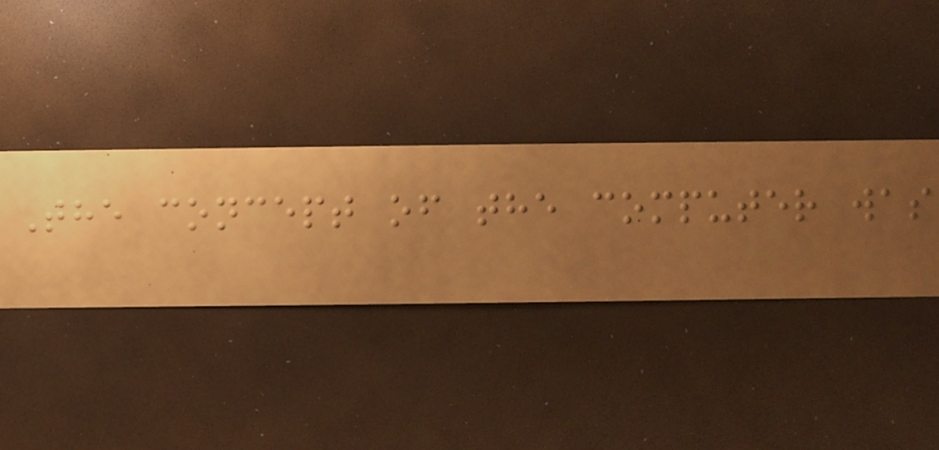The concept of the computer was
